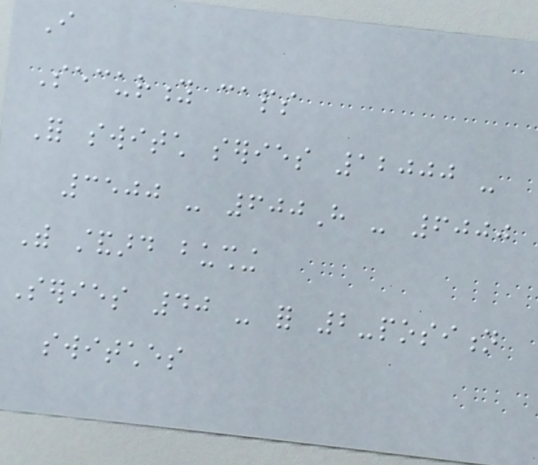I
Security caps
For switch series 12000 -
3500 - 600H - 6000
With standard bushing
Series 40 - for 2-position
switches
